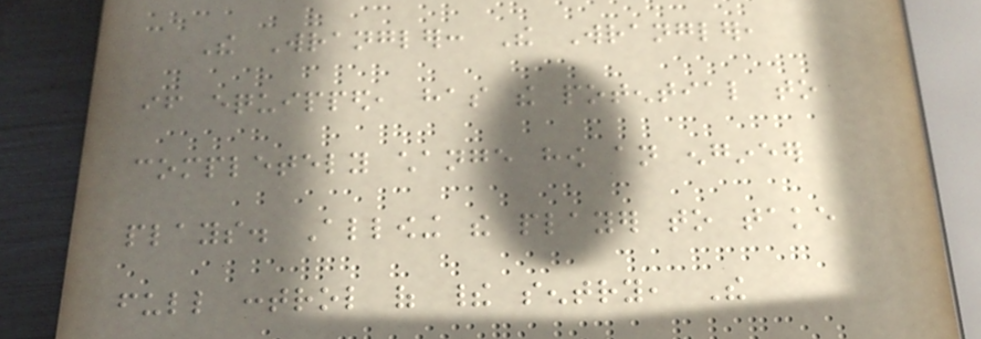The Wrangler: The Wrangler,
if equipped, has the potential to
completely change how an engineer
plays. Allowing the player to take
full control of their sentry, The
